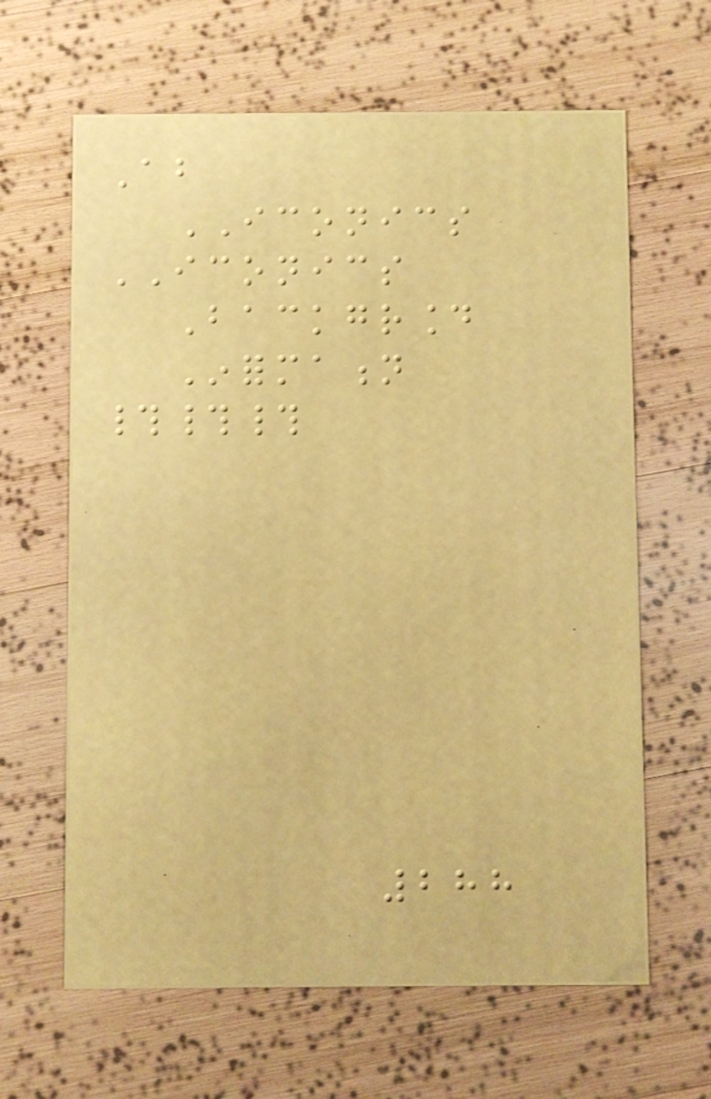About
ICONICS
ICONICS
Background
Information
###
288
